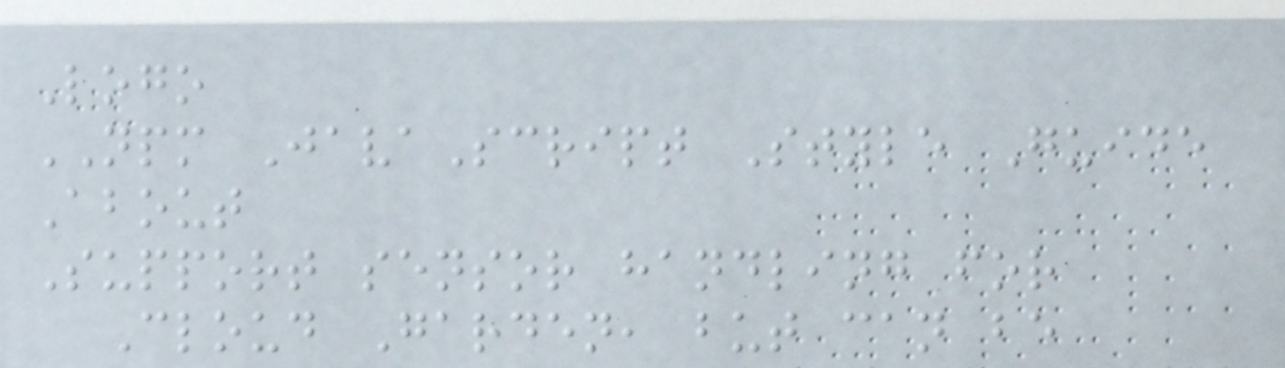Logo
NPM JavaScript Style Guide
About
Support sensor handling for
Cloud Garden, but can be
